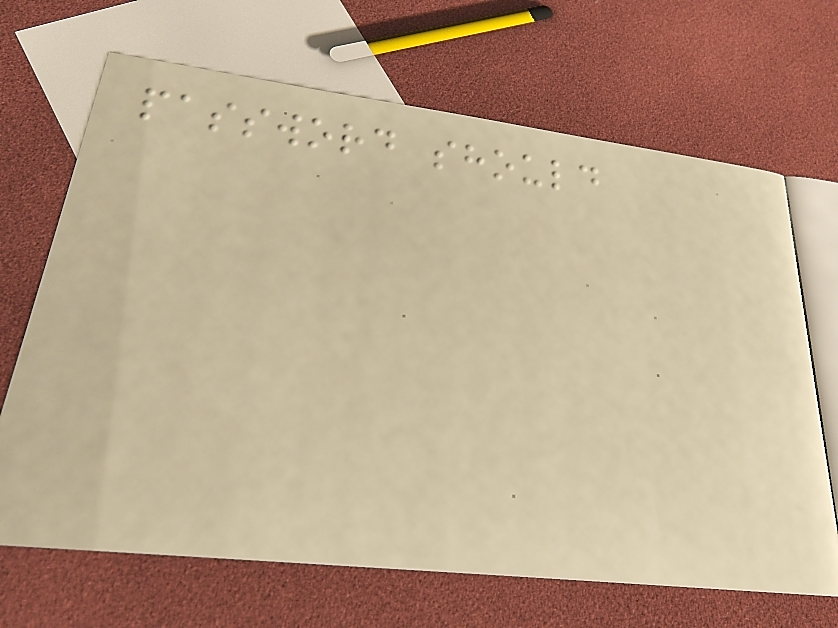password should
